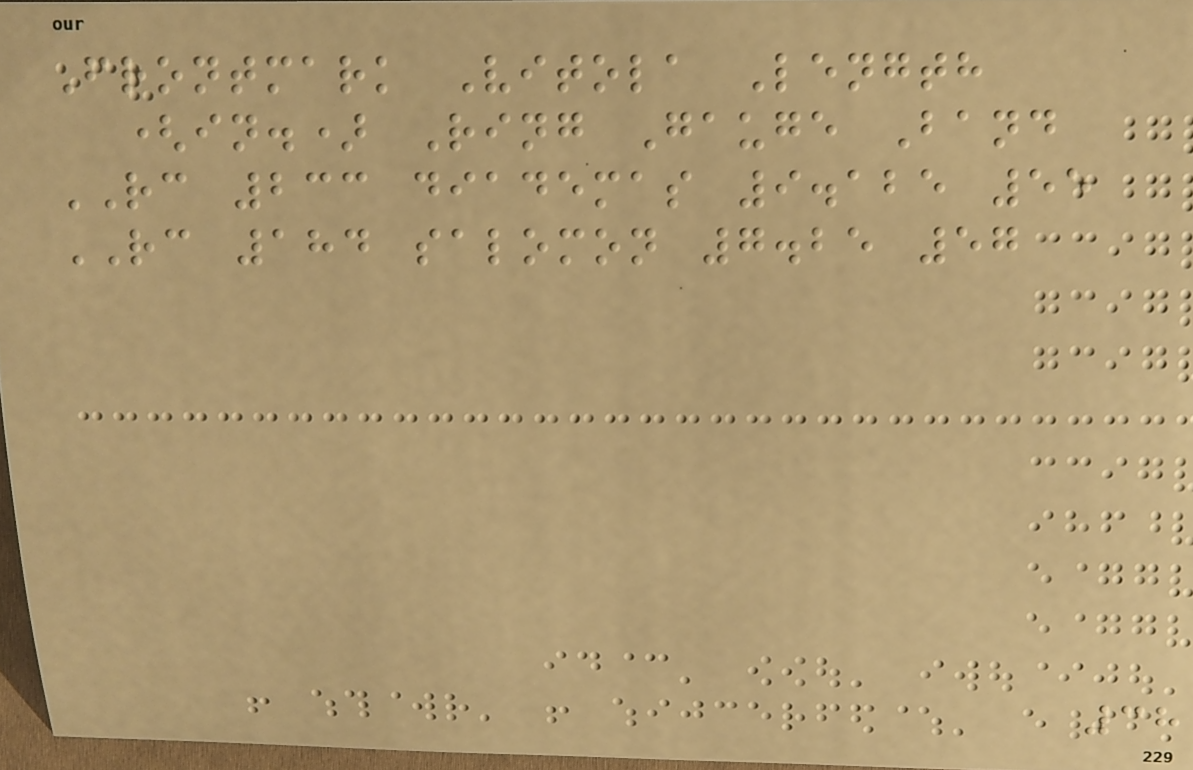Frontmark Vitola Length
(in.) Ring Gauge Band
RC 233 diademas 9.125 55
RC 184 salomon 7.25 57
38
